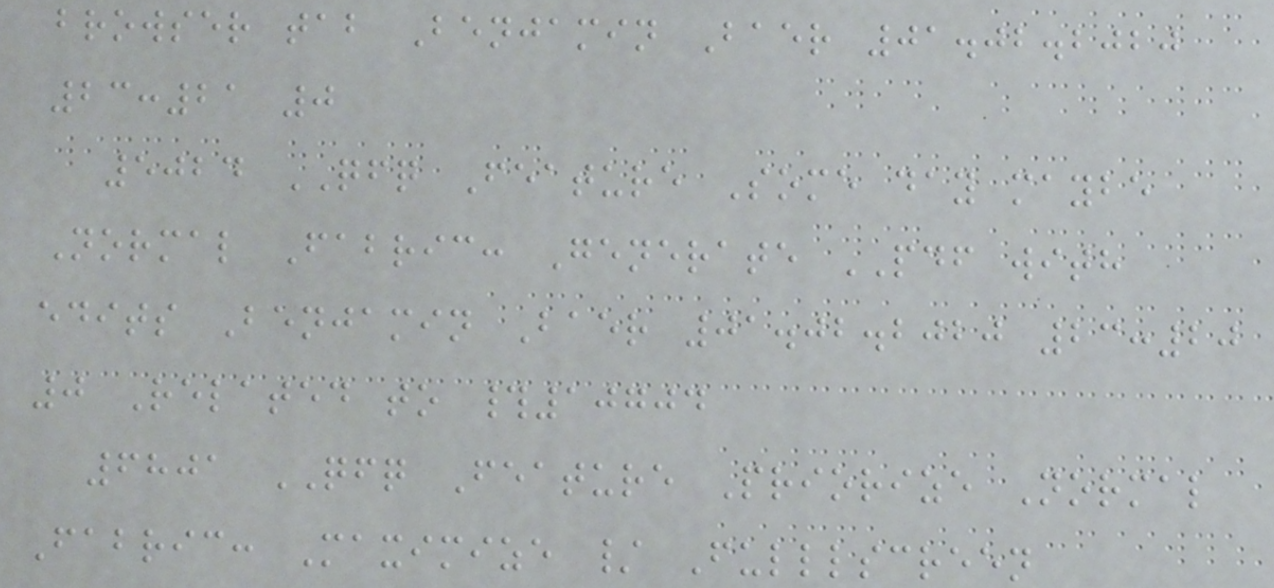browser tab Benjamin Baer 01.02.2020
23:21 0
5024 QFQ Feature Some day maybe
Normal Fabric: Generate PDF with
edits Benjamin Baer 01.02.2020 23:20
0 Related to #10704
6801 QFQ Feature Priorize Normal
Fabric: Maximize / Fulllscreen
